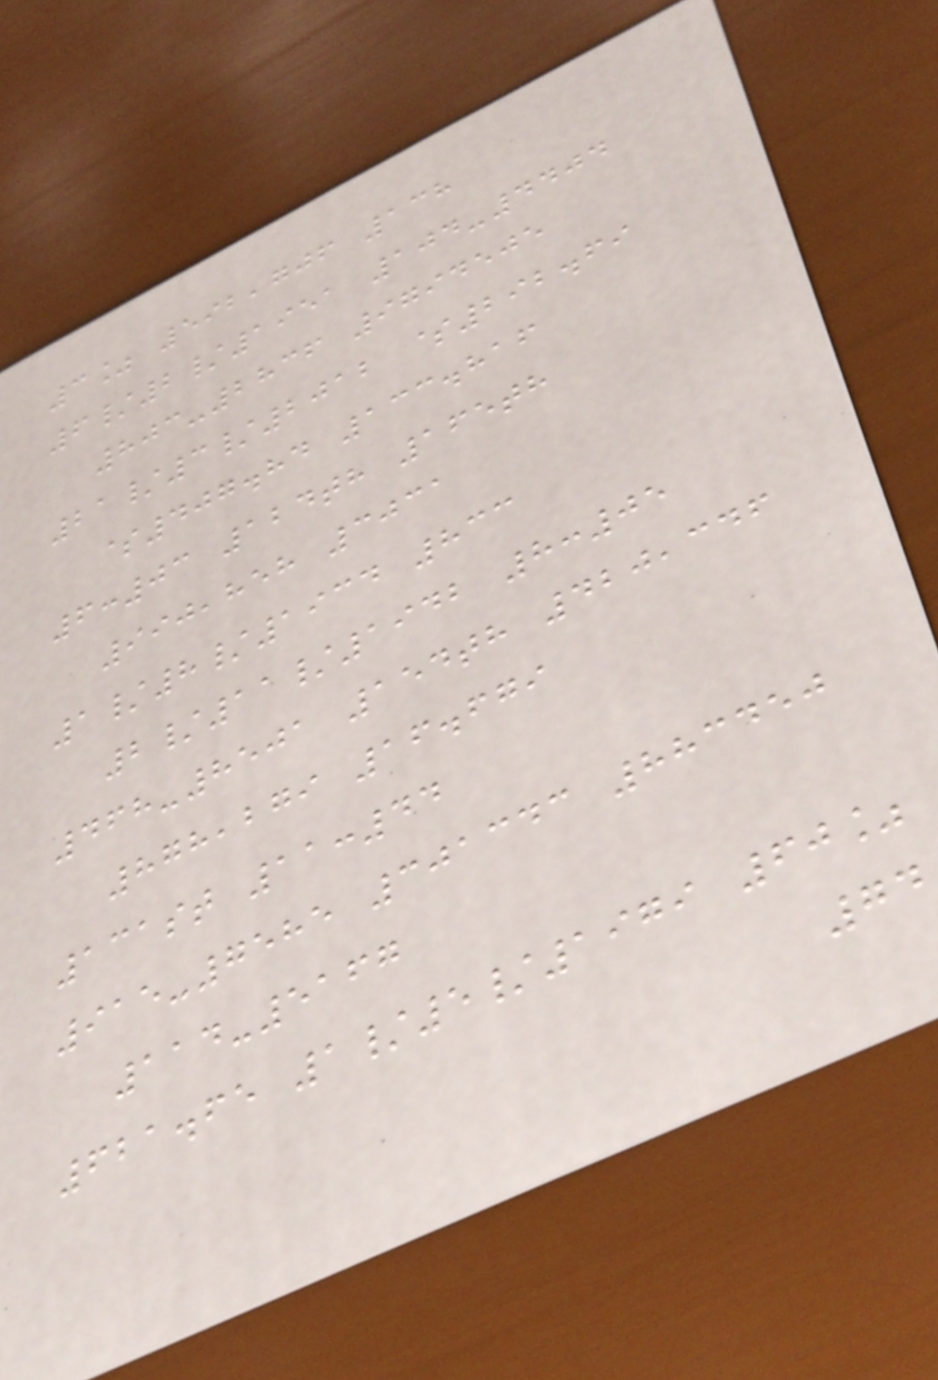3% 592,706 138
6/2/1951 104-4404
803-2836 9794505
21/3/2012 $292.69
$407.84 133.816
6:03 124th 165th
990,858 3031
1/8/1934 833
2/11/1942 8:05
468-8501 154th 420,346
878,279 16.679
131st 11:44
915-7585 301343 883450
114-5167
621.65 1/5/1979 60%
74
